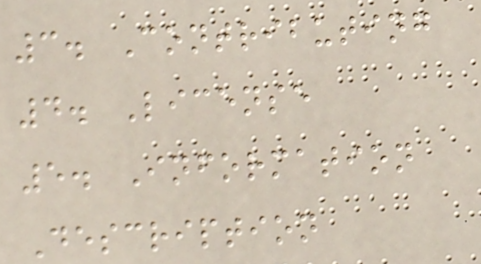3. Contributing
4. License
5. Information
Description
